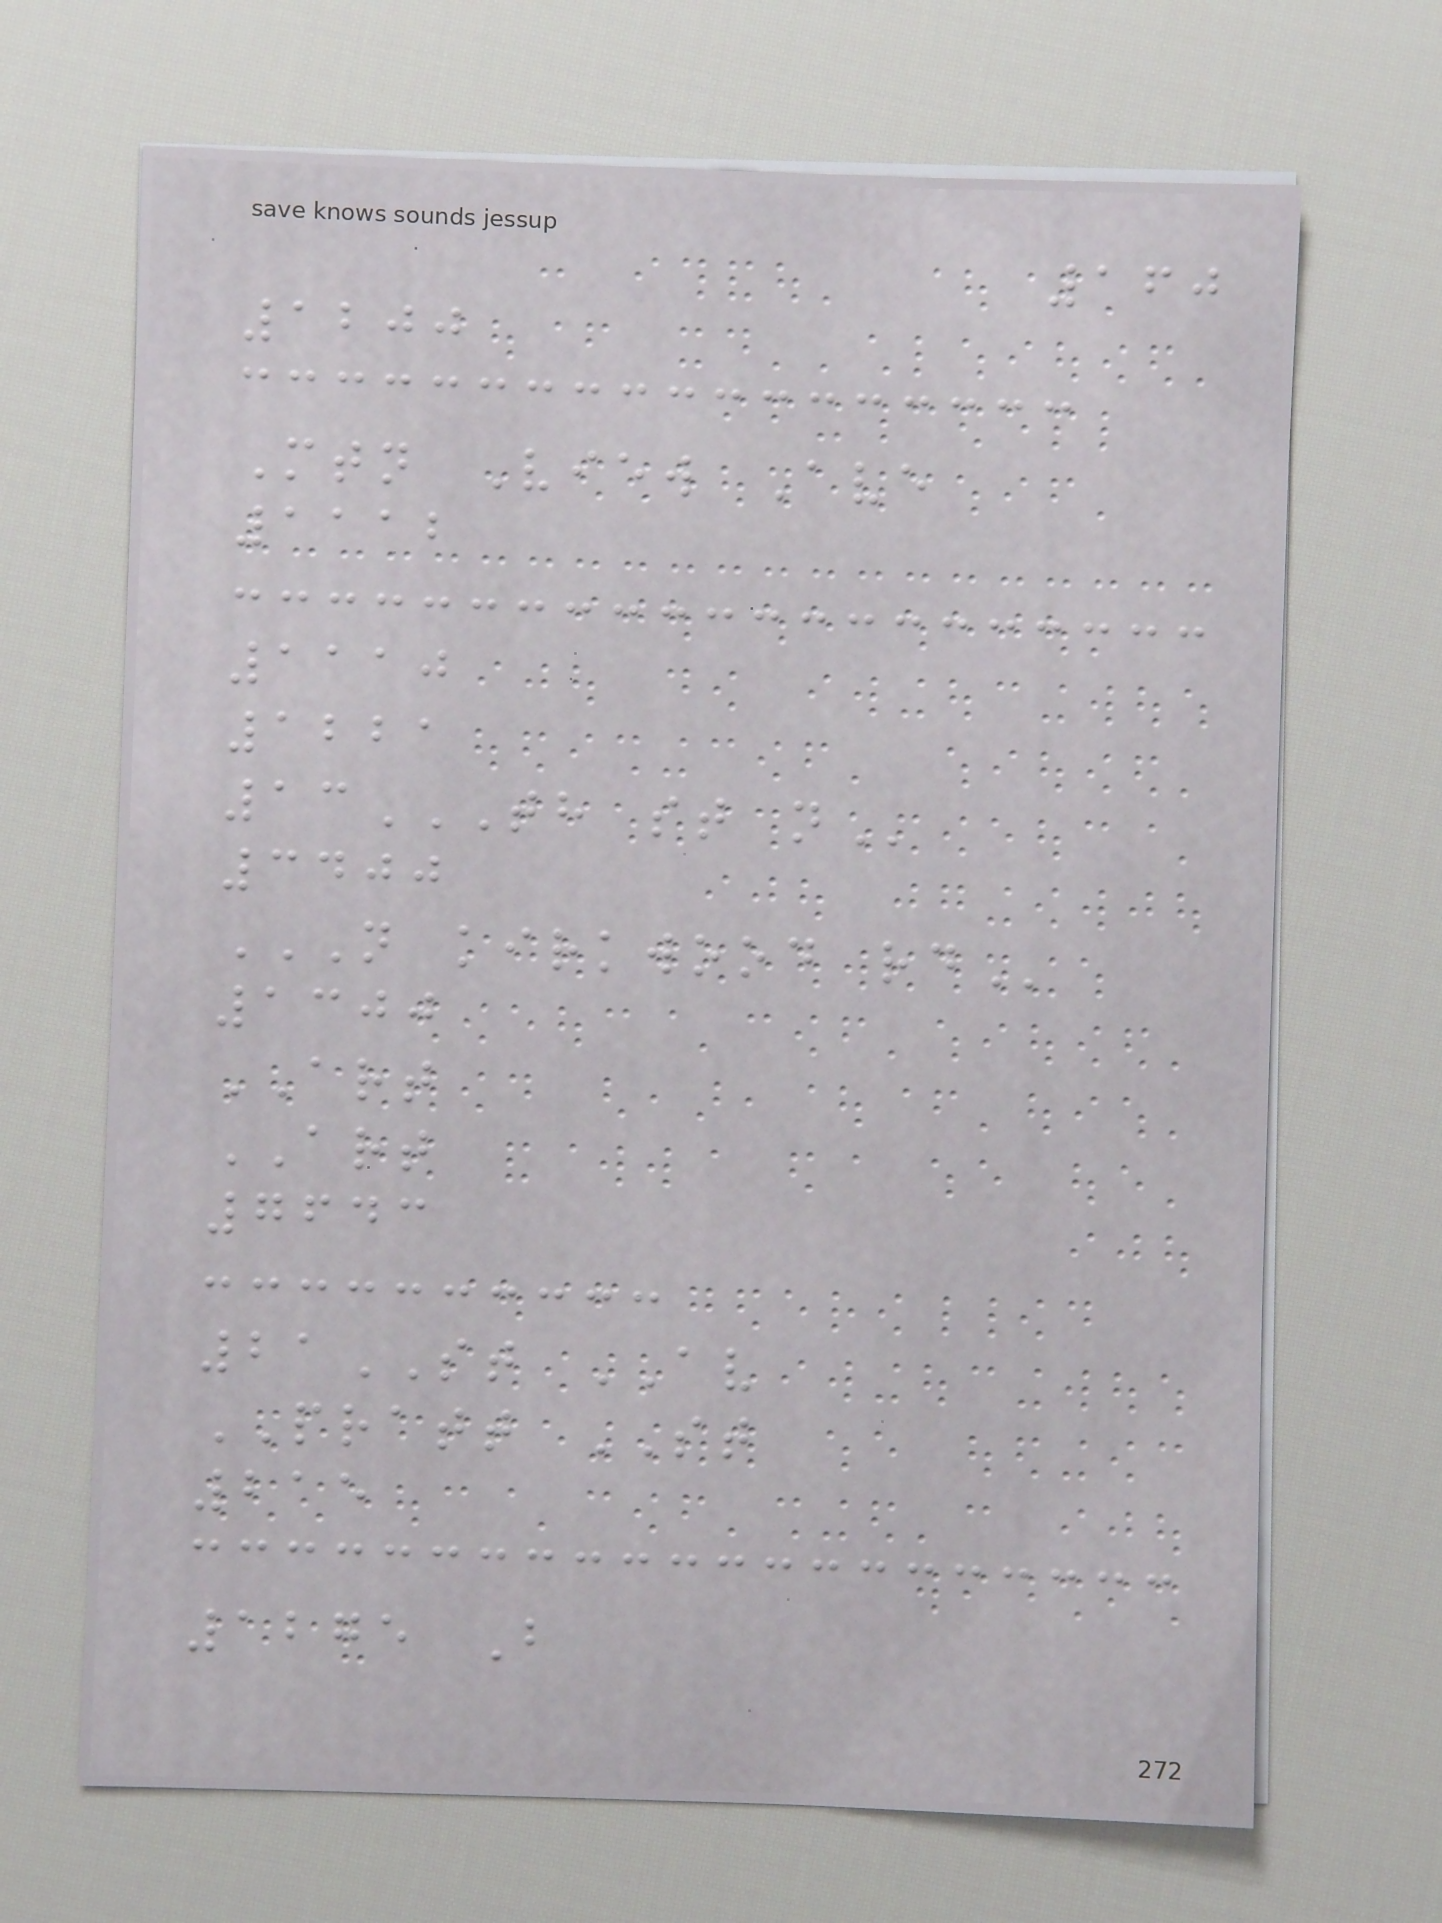160
1200
Mtn View Ave
1112
1110
1221
13TH ST N
3400
N KIRKWOOD RD
1300
ART
ART
7643
21ST AV
PRATT ST
215
1275 B
